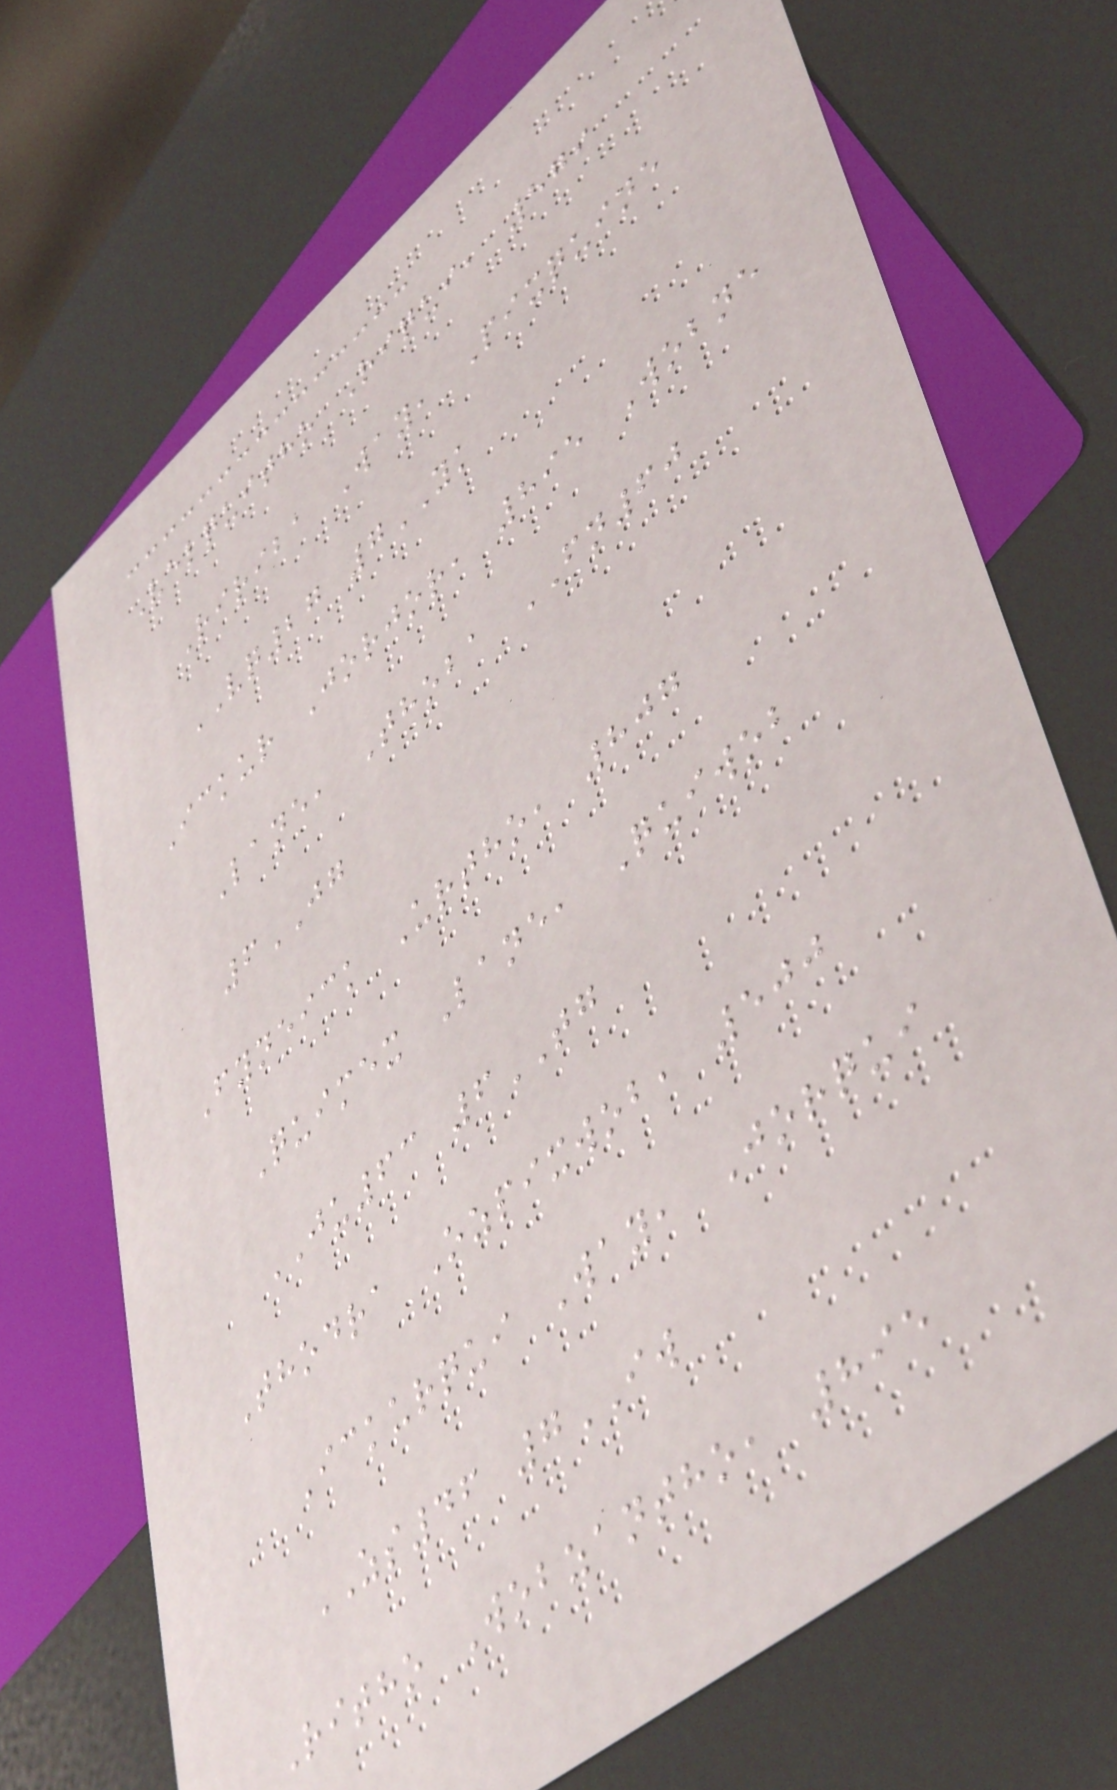Velquitho Riqui, 579
Ririba Way, Pixquine
VQ27 7YK
Ickur Jorjor, 895 Wobne
Lane, Thoba FN60
6JG
Fyneick Urtho, 807
Quimex Lane, Quiwob
JU63 6TG
Thodra Ozpixwob, 500
Ickurqui Way, Jorqui
ZS46 7IW
Ritho Wobzantho, 895
